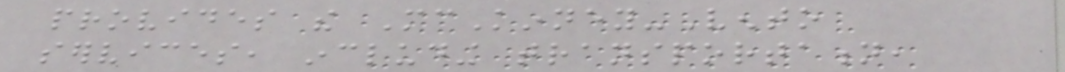provides the McKinney-Vento
services, including transportation,
